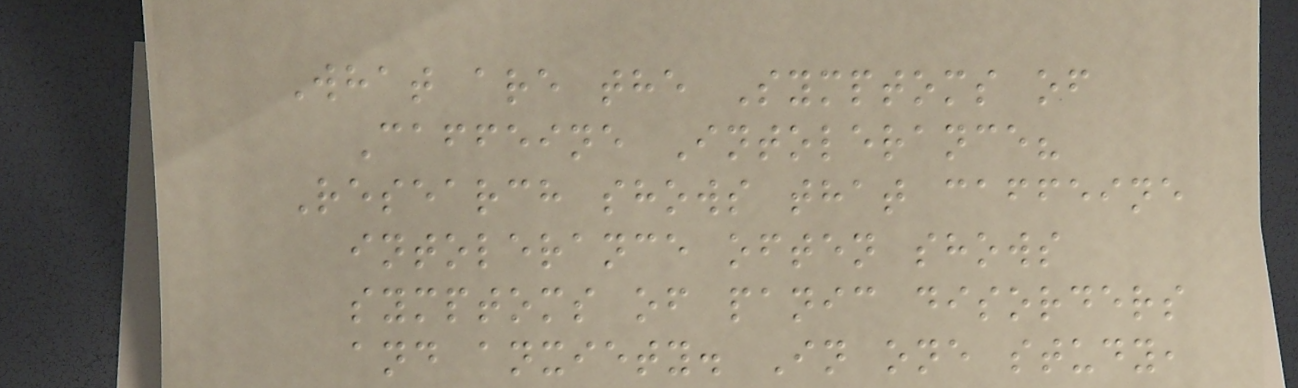What are the Symptoms of
Caffeine Intolerance?
Research shows that caffeine
intolerance often shows
symptoms of panic disorders
and anxiety. In one study,
